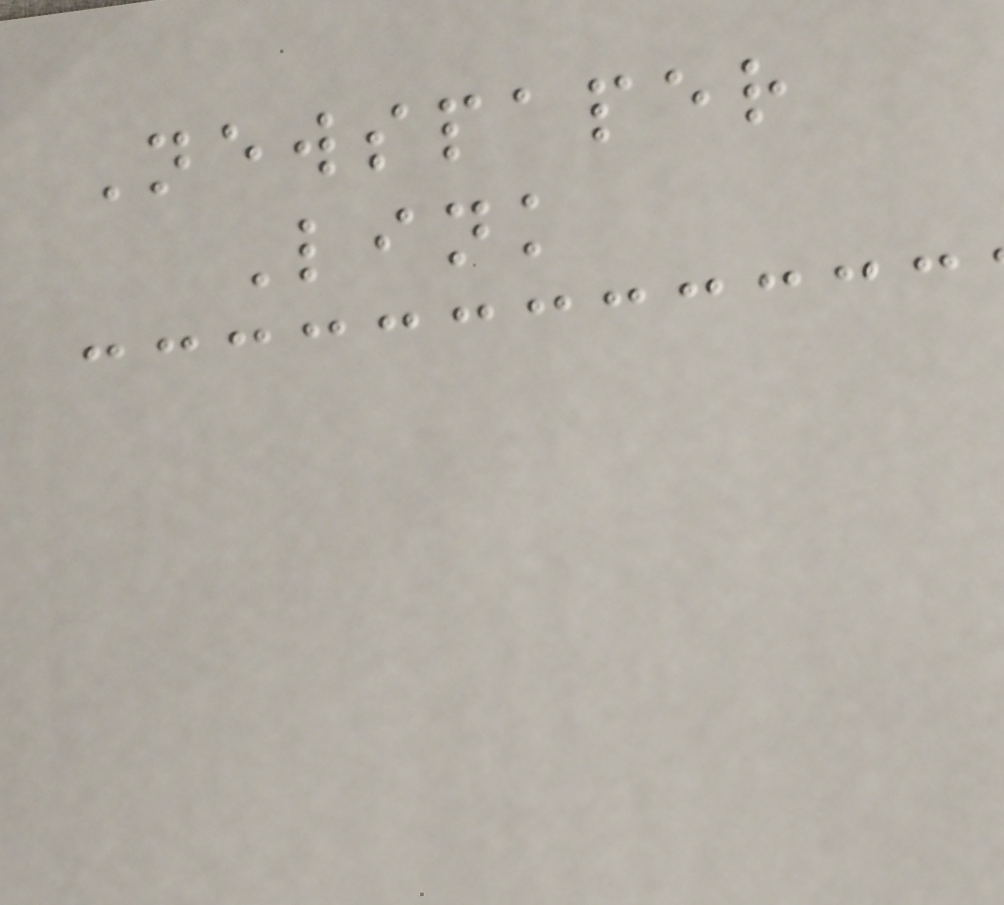Newspaper
Link
